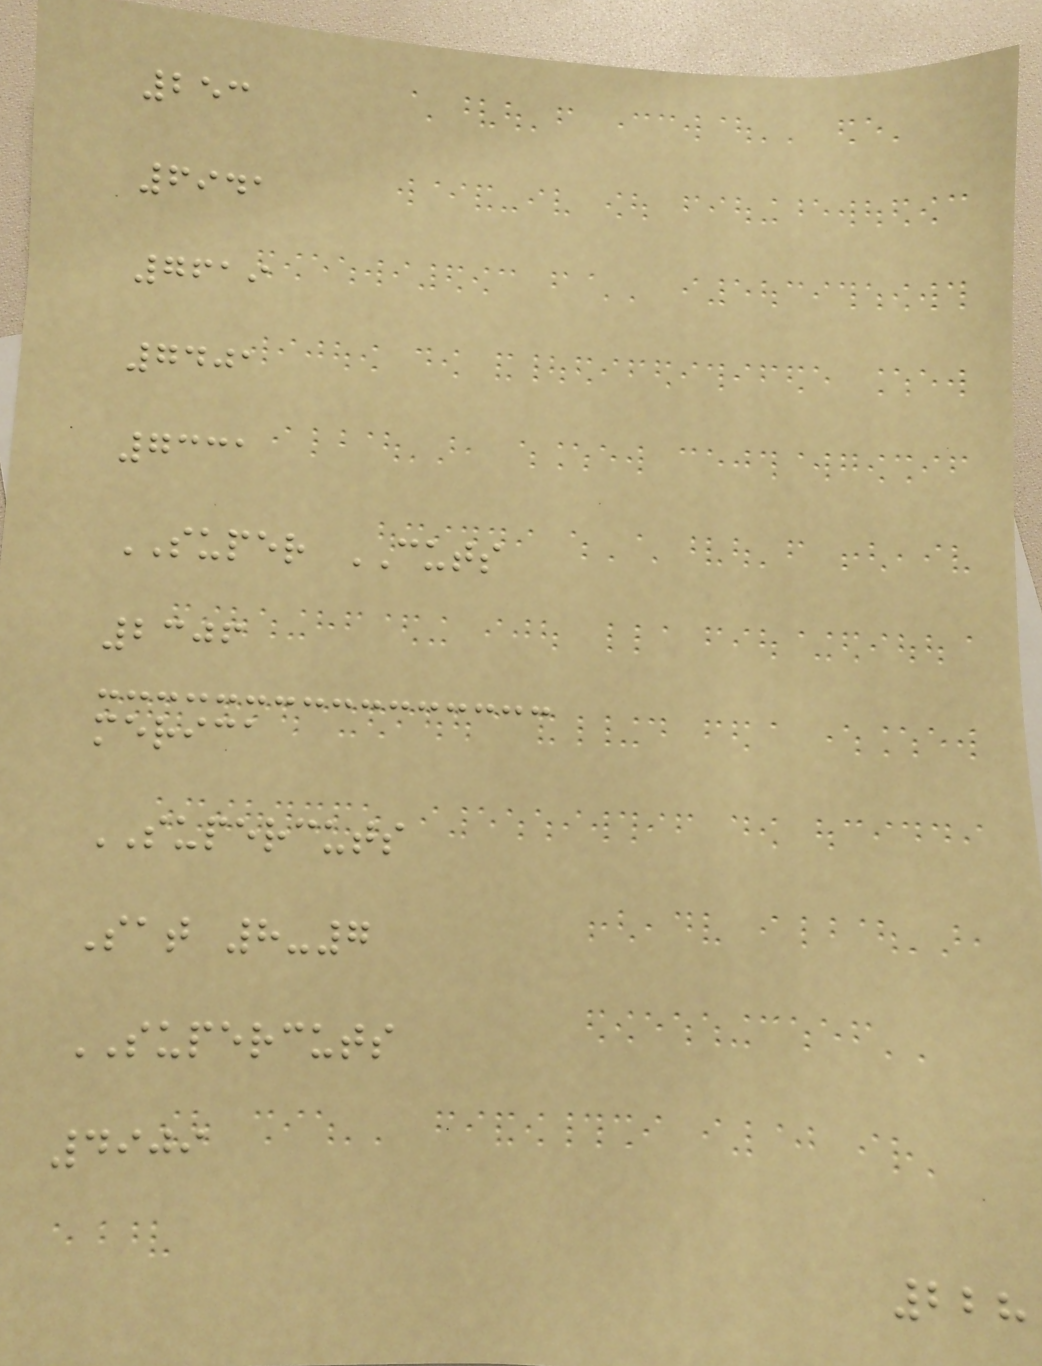253
6941
7619
7401
7331
SUPER CUTS
2306
merica
SUPERCUTS
Sat 8-7
SUPERCUTS
4909
228
